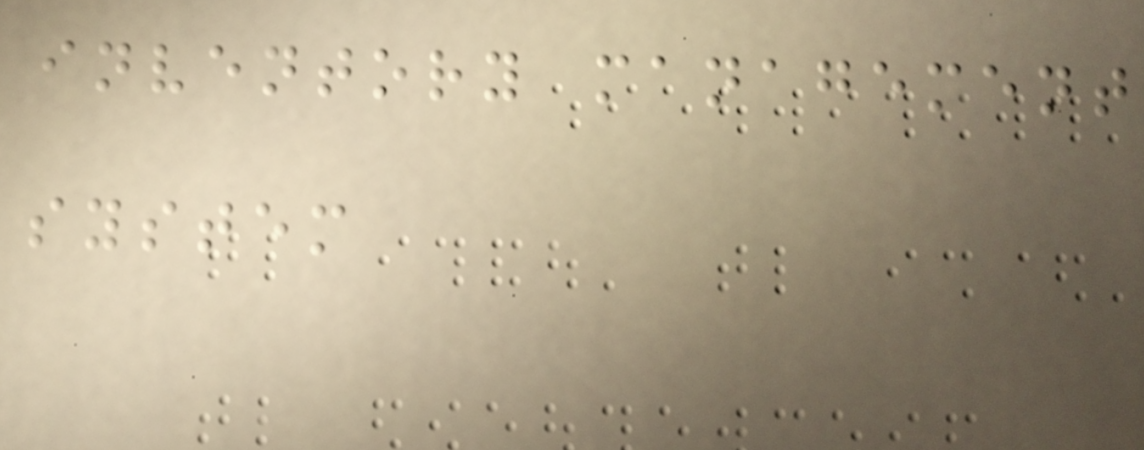inventory management
system
